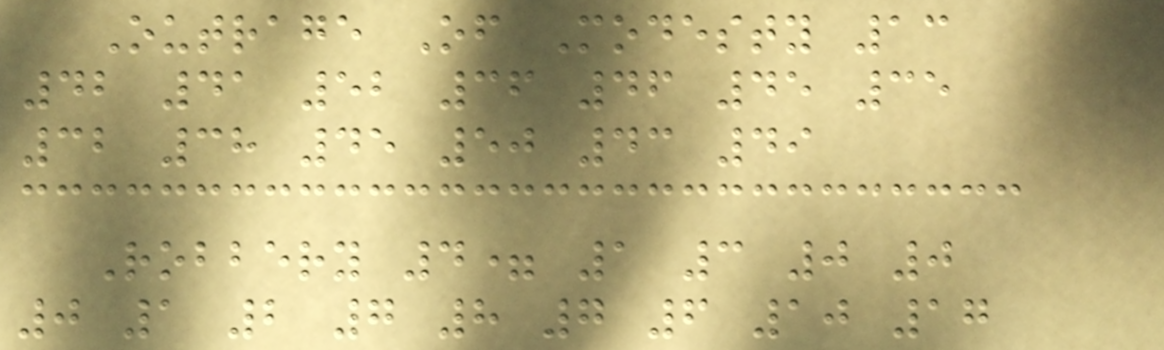Outrage Of Modesty 13
42 41 52 36 46 45 35
32 38 45 50 43 49
Robbery 4= 1 3 0 0
0 1 2 7 8 7 6 10 17
